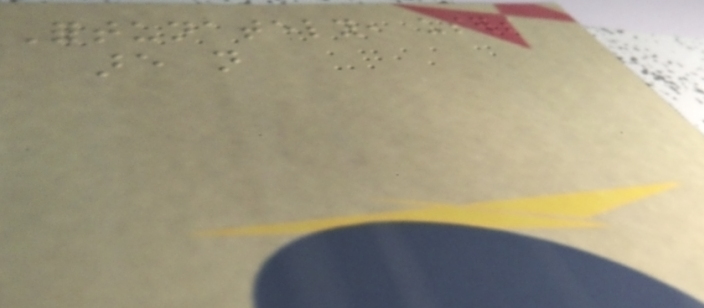Fortunately, users
are not
